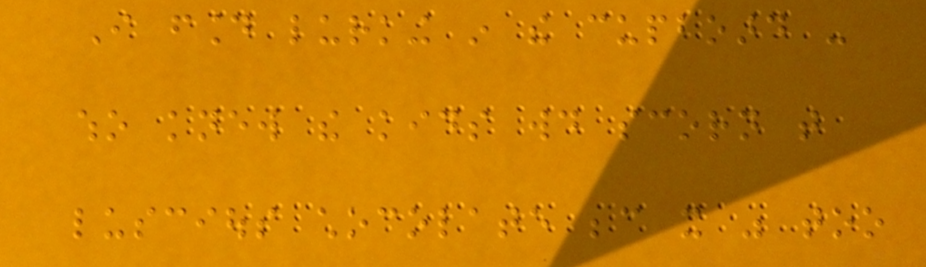I found lurking in the cupboard -
who knew the kids would scorn that
luscious chocolate because it was too
